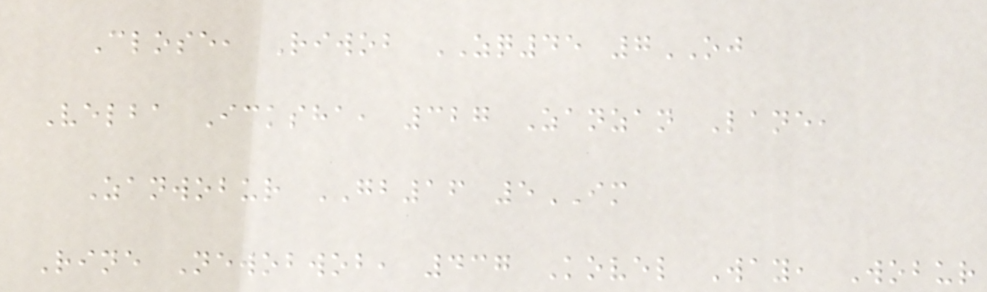Close, Riwob ZQ45 7OJ
Velba Icksha, 327 Zanzan Lane,
Zanwobur GB16 5IM
Rine Newobwob, 437 Kovel Way, Wobur
